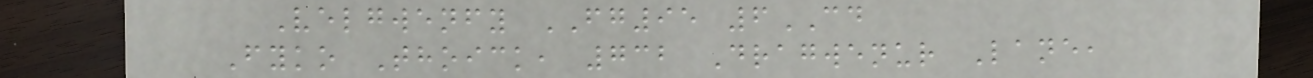Velgwenfy FG95 6CD
Fyko Thoick, 732 Dragwenur Lane,
